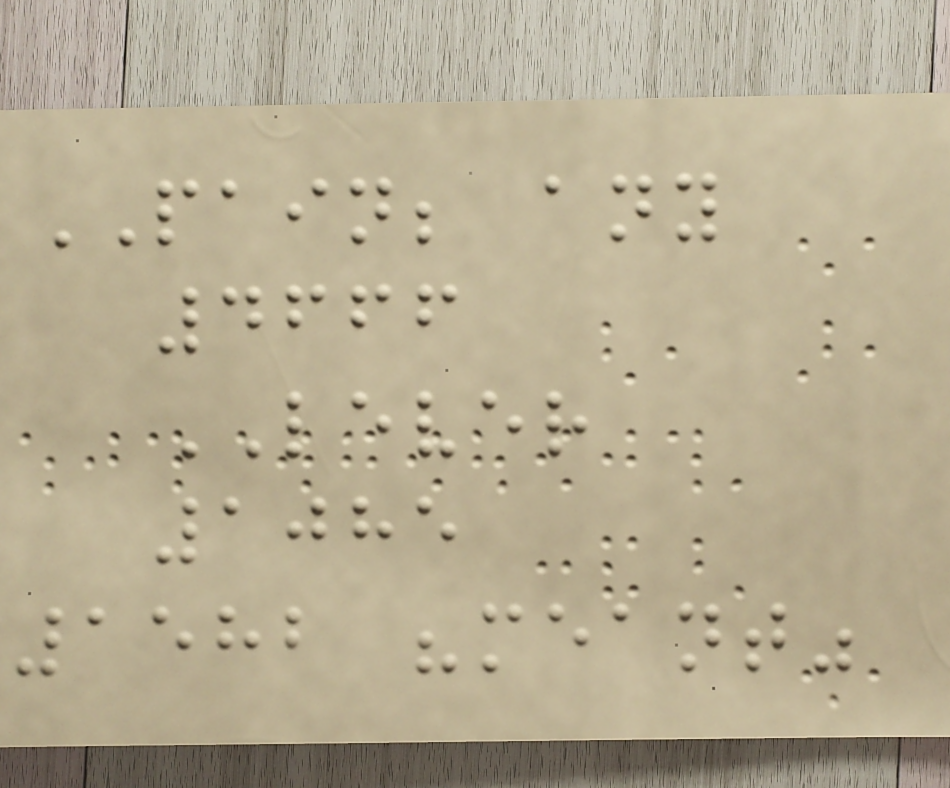PAIN; any
4666
LEVER
1085
1582 "meant"
